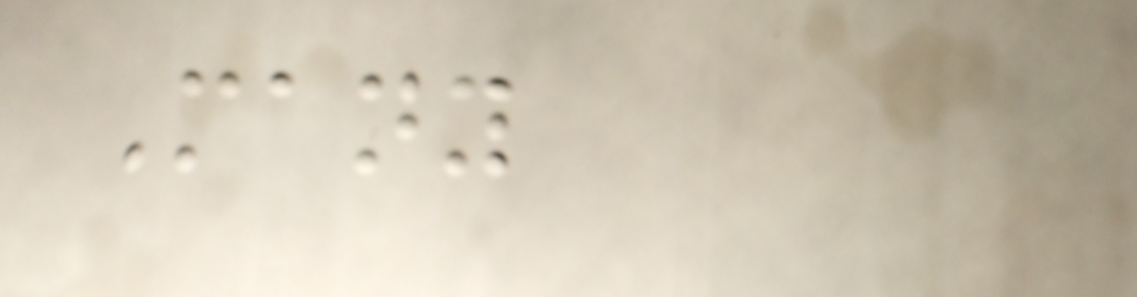Many
